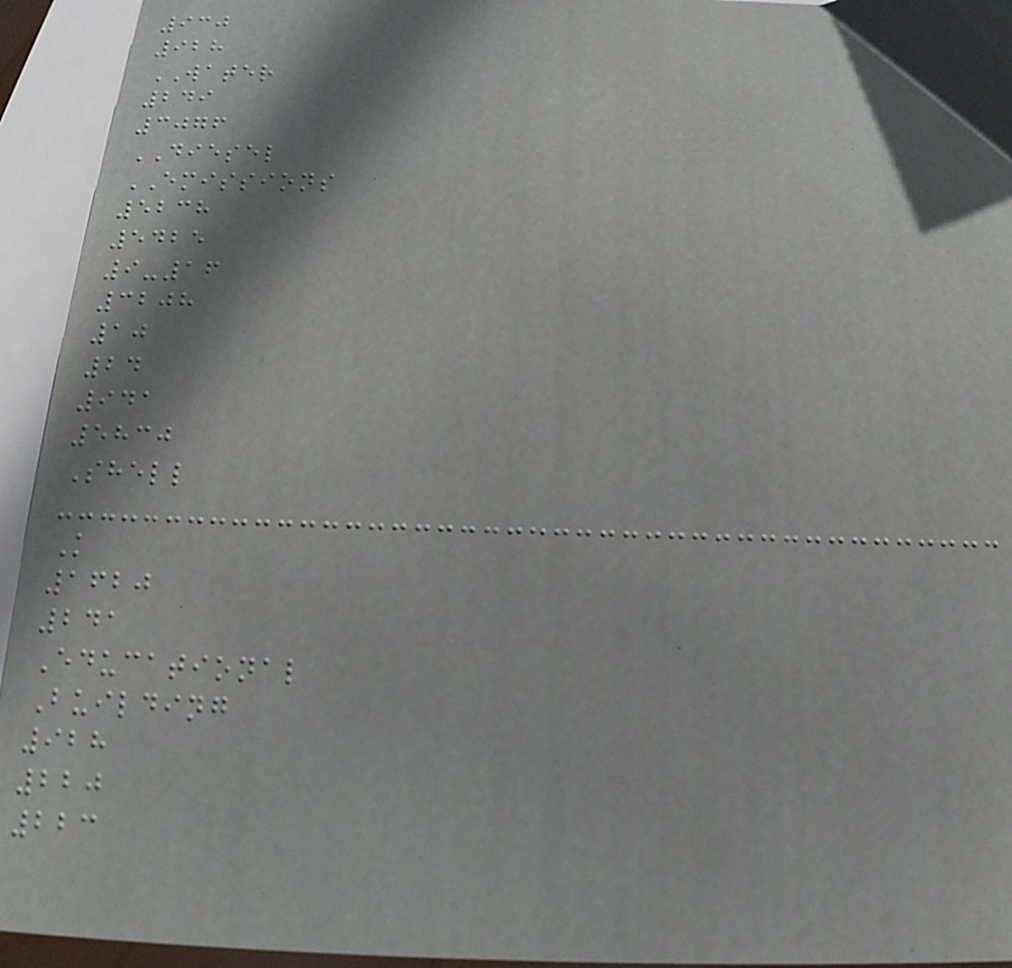930
928
WATER
249
3076
DIESEL
EMISSIONS
5238
5425
9-16
3208
10
24
941
5830
Shell
K
1620
241
Educational
Building
928
220
223
